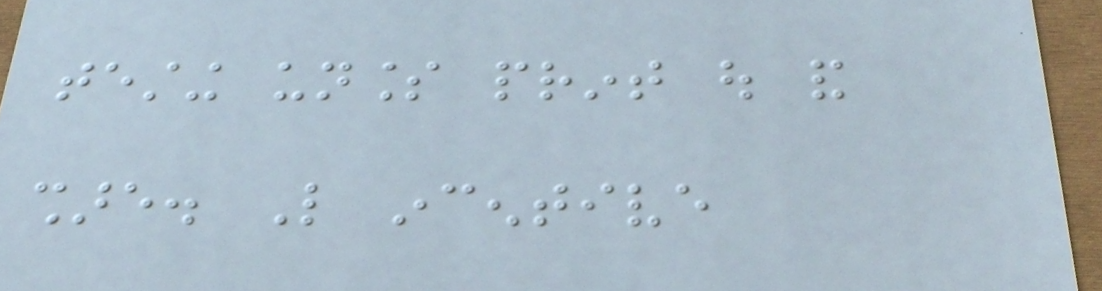testing unless print out and
share. Like incentive
